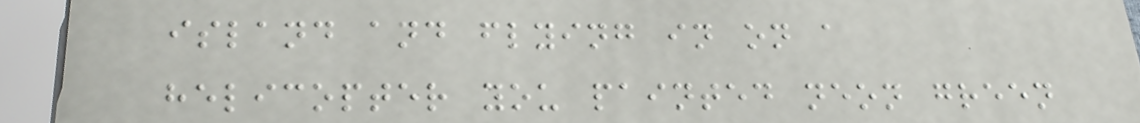island and flying in on a
helicopter you painted neon green
